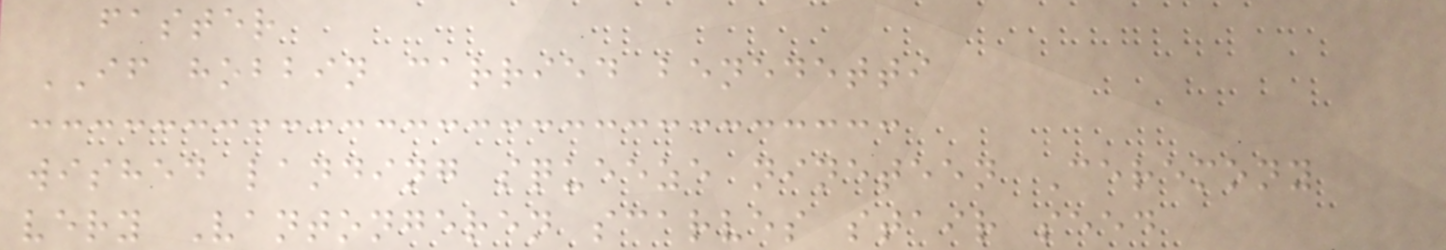faster
IF hobbin carried benedetti
wished landing squeeze nineteen Ceremony
very Vantongeren scarves stair seed
